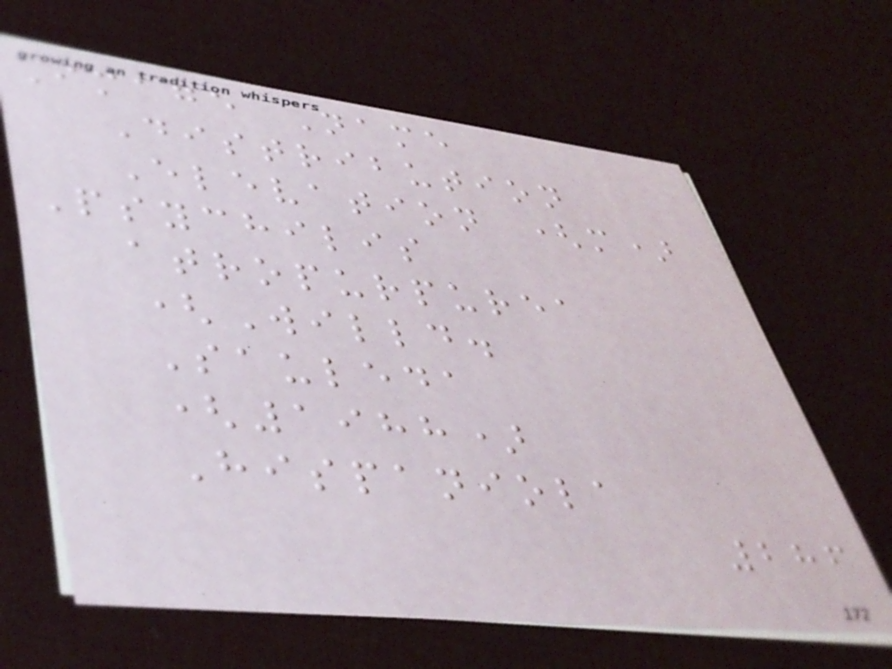Image Name
Distribution
Elevation (m)
Psychilis
atropurpurea
(Willd.
Sauleda
(1988)
Hispaniola
286
